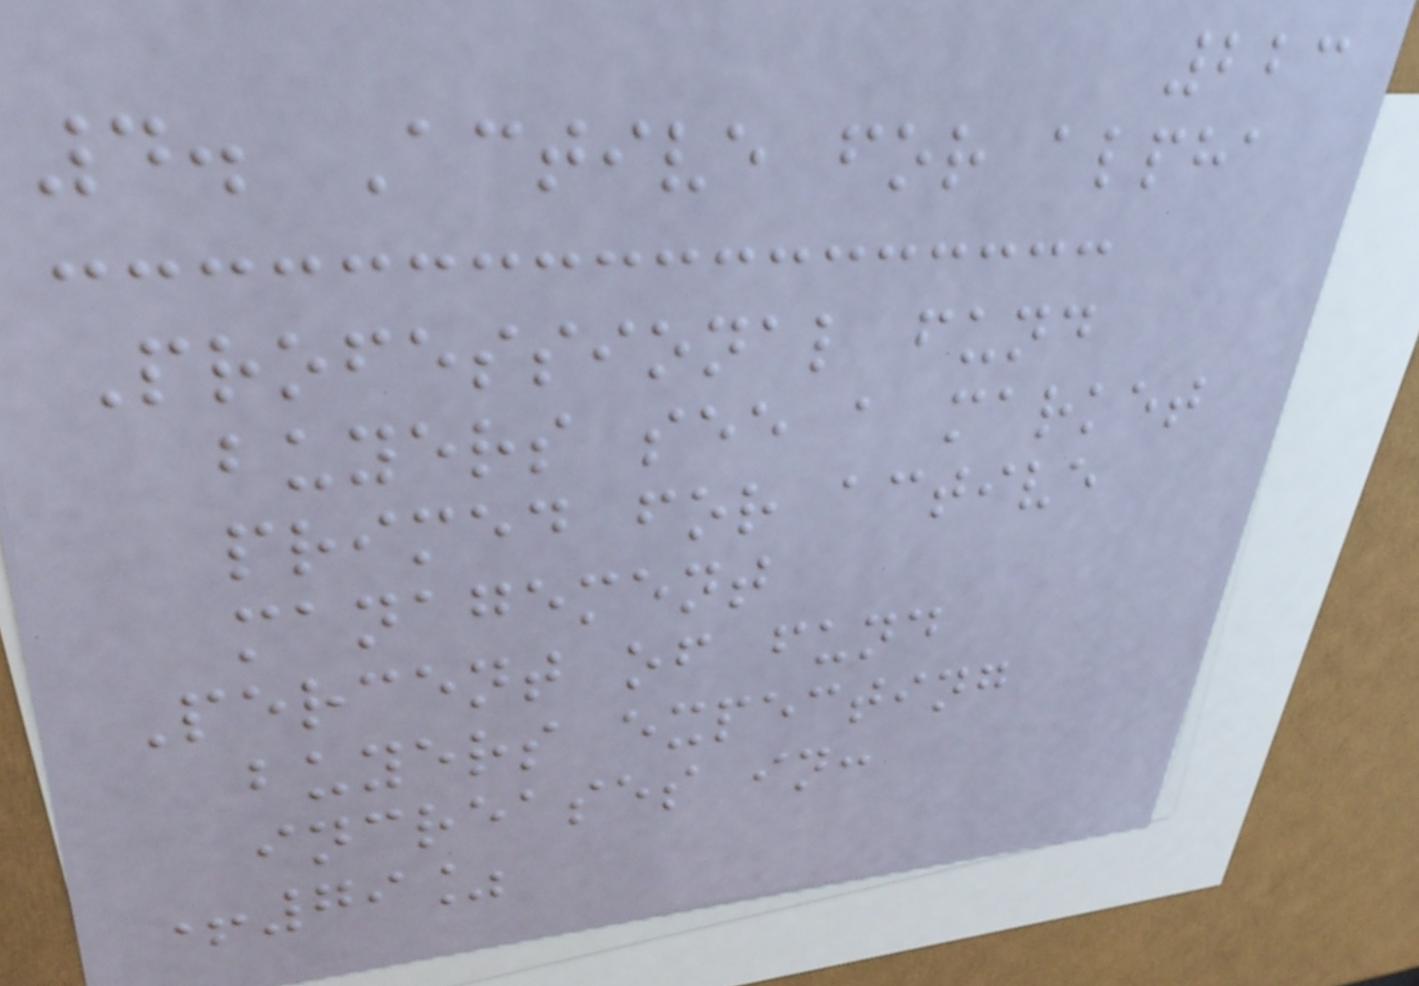223
4. Active for alpha
Professional fund
buyers see a market
primed for active
management
Percent of fund
buyers expecting
increases in:
+79%
